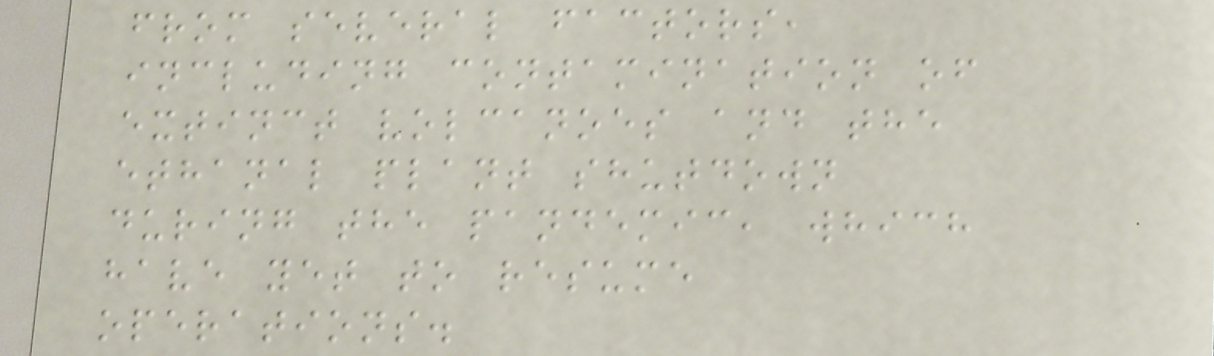from several factors,
including contamination of
extinct volcanoes and the
ethanal plant shutdown
during the pandemic, which
have yet to resume
operations.
